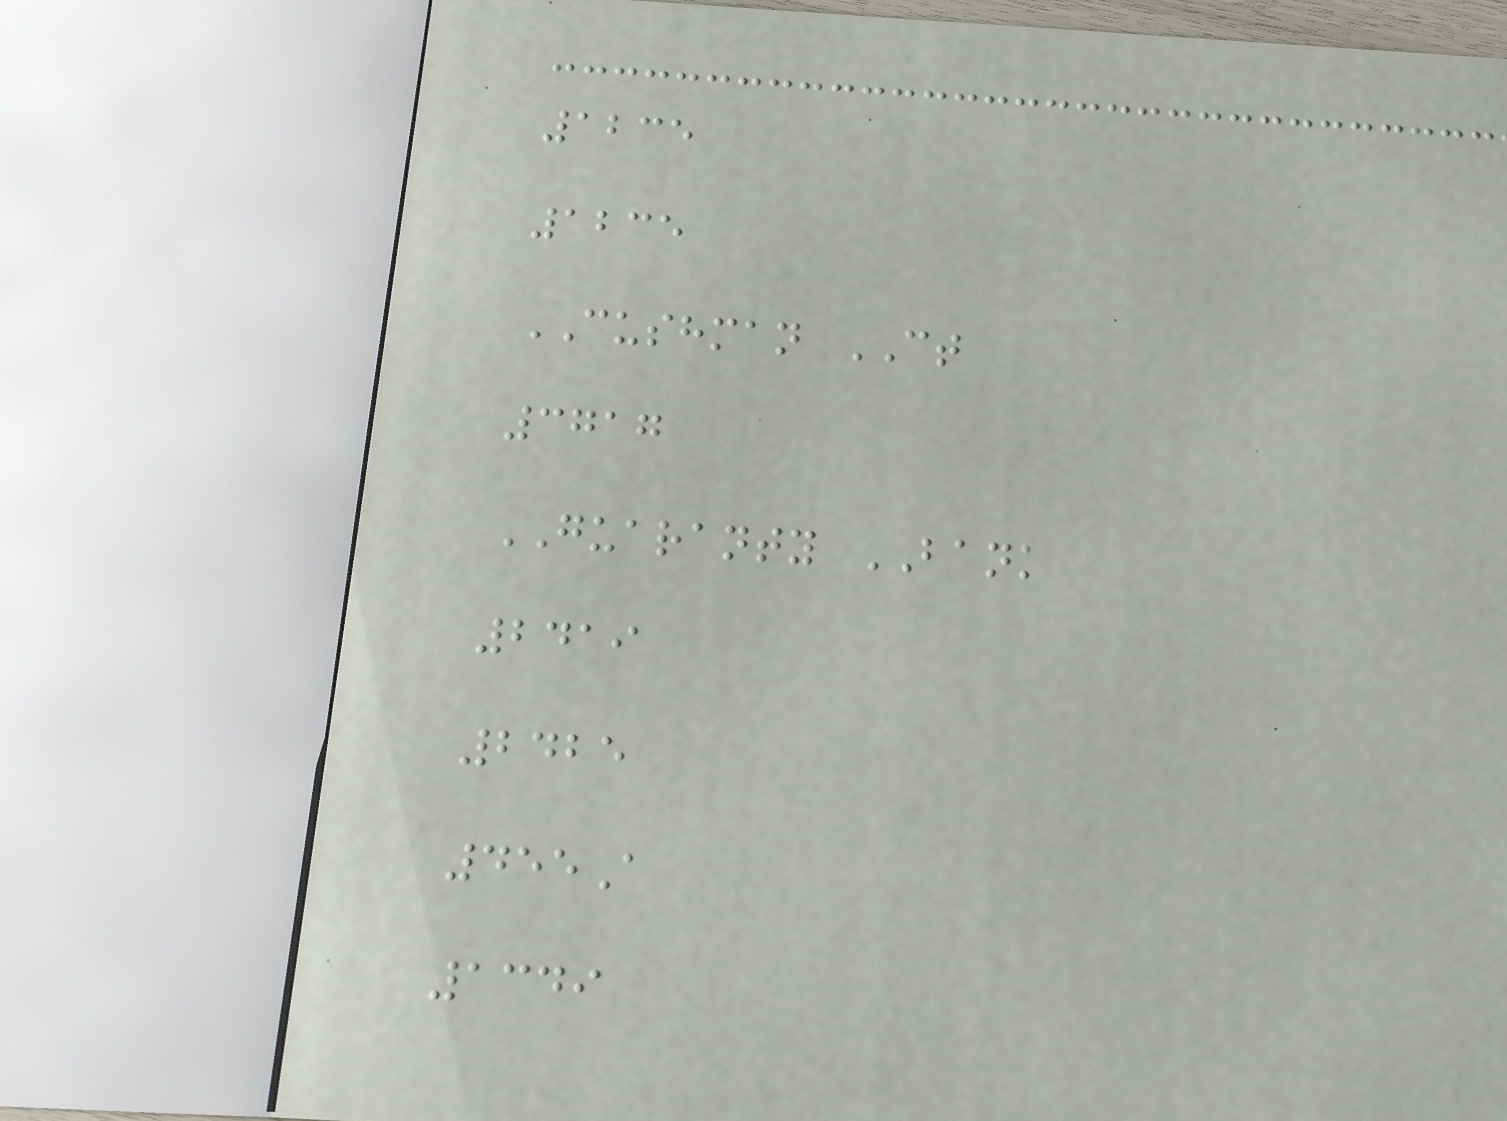1235
1235
CUSHMAN CT
3717
GUARANTY BANK
2419
2425
455A
1349
